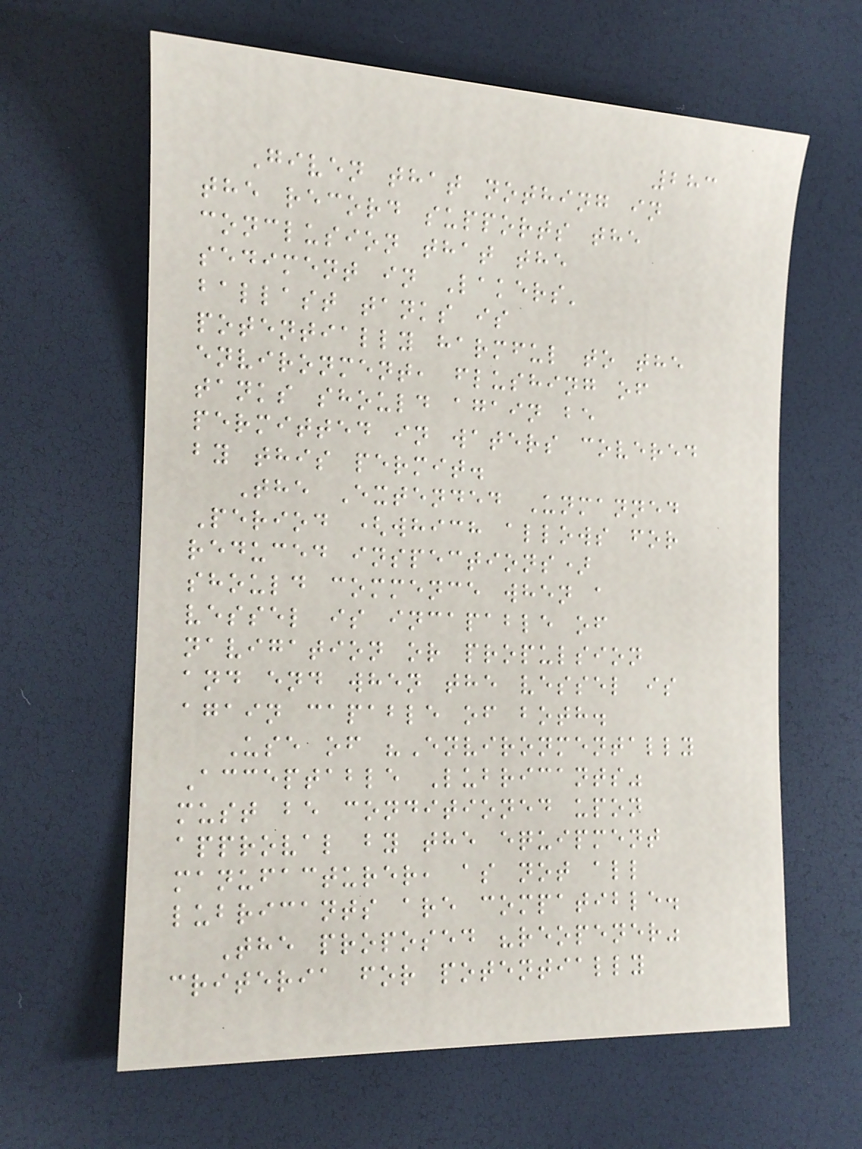283
Given that nothing in
the record supports the
conclusion that the
sediment in Lakers'
ballast tanks is
potentially harmful to the
environment, flushing of
tanks should again be
permitted in waters covered
by this permit.
The Extended Unmanned
Period (which allows for
reduced inspections)
should commence when a
vessel is incapable of
navigation or propulsion
and end when the vessel is
again capable of both.
Use of "Environmentally
Acceptable Lubricants"
must be conditioned upon
approval by the equipment
manufacturer, as not all
lubricants are compatible.
The proposed "reopener"
criteria for potentially
